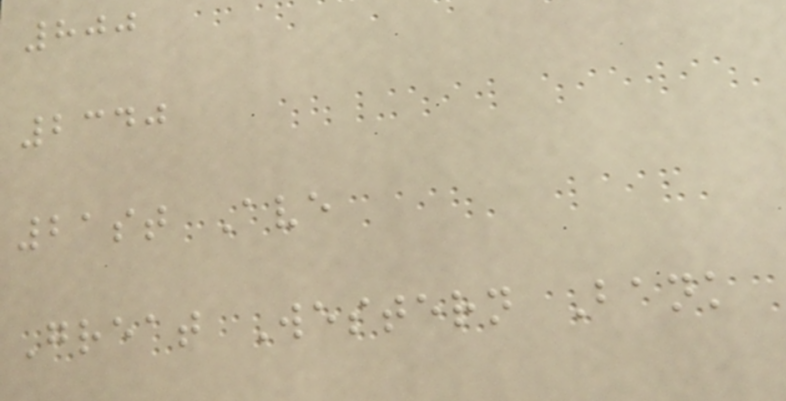800
2340
21st Ave
Great Western Bank
